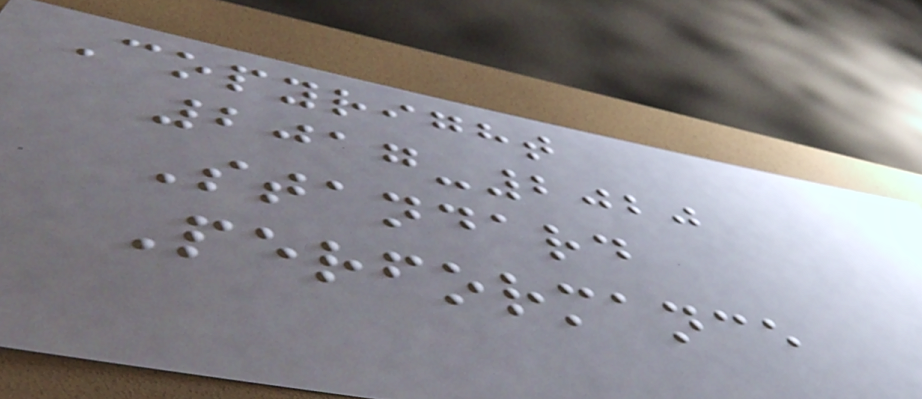Copyright
2017-2020
Standard
Performance
